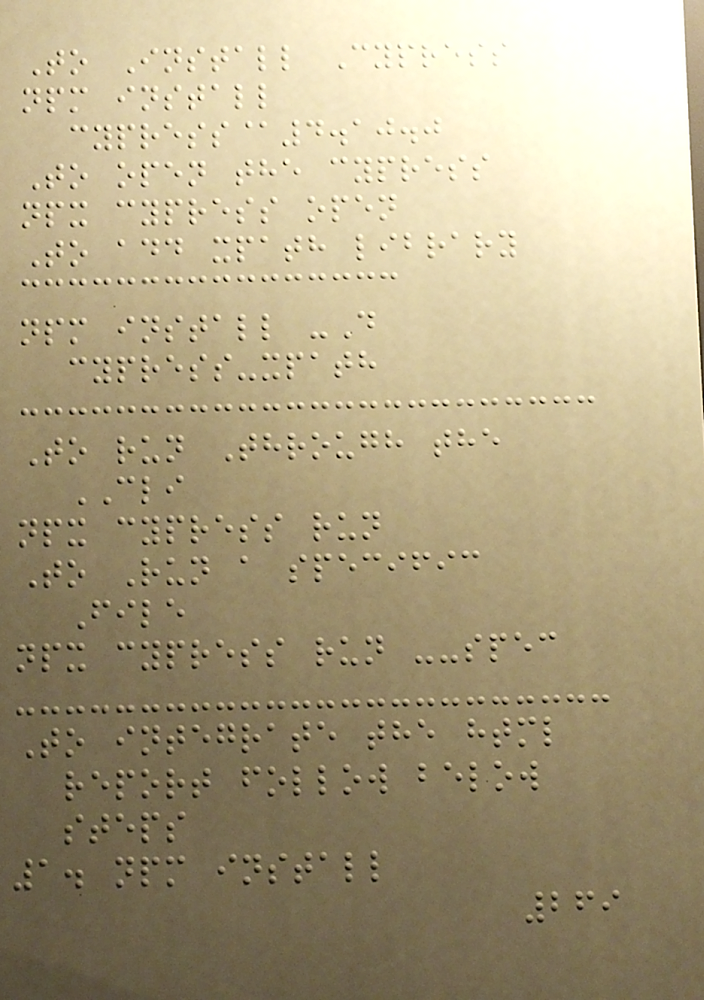To Install Cypress
npm install
cypress@4.10.0
To open the cypress
npx cypress open
To add xpath library
npm install -D
cypress-xpath
To run Through the
CLI
npx cypress run
To Run a specific
File
npx cypress run --spec
To integrate the html
report follow below
steps
1. npm install
269
